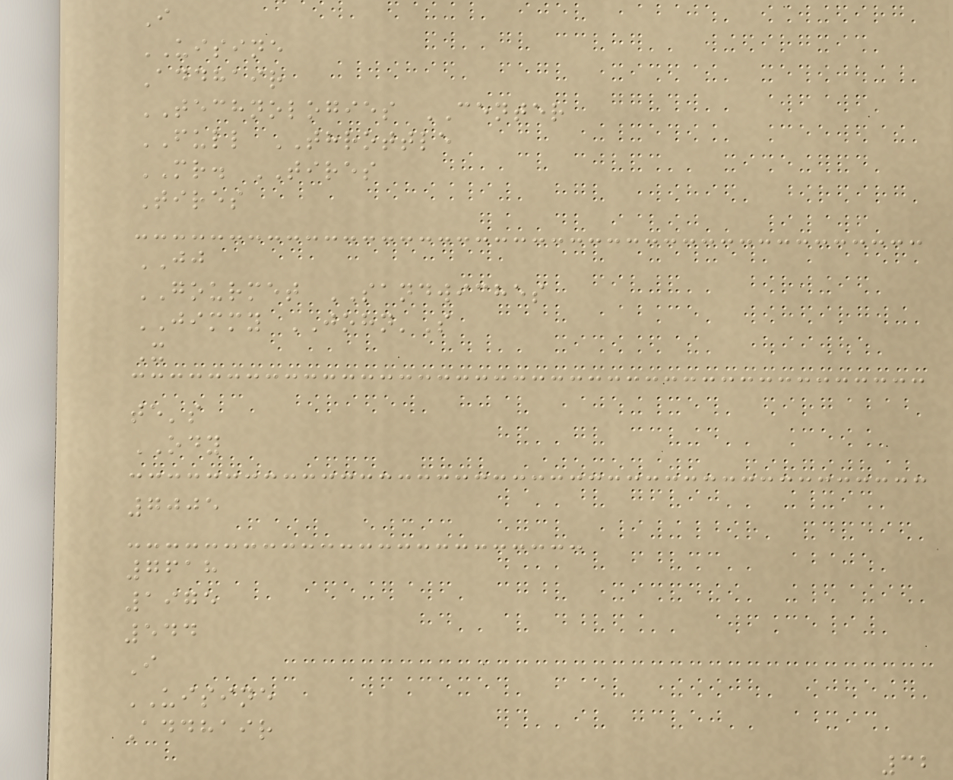I
UISINE
Addhair
TECHNOLOGIES CENTER
FULL THROTTLE
MR. TIRES
Tires
JJ
GOURMET SANDWICHES
JIMMY JOHN'S
X
te's
ODY
7005
7618
1975
544
I
UISINE
Addhair
32
